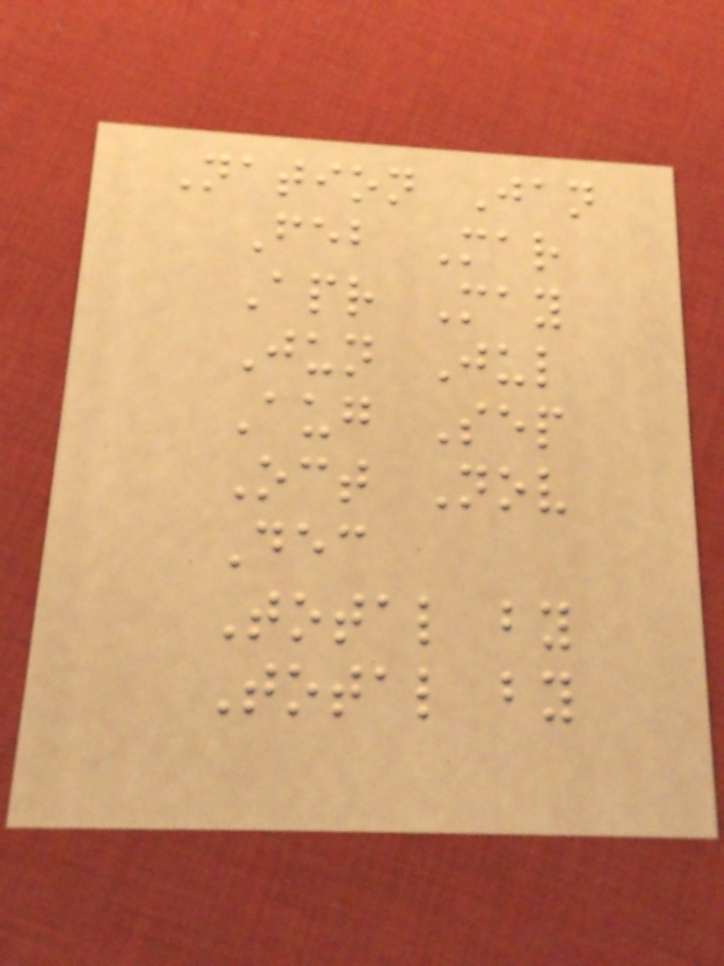Nation Jan
Feb Mar
Apr May
Jun Jul
Aug Sep
Oct Nov
Dec
Total by
Total by
